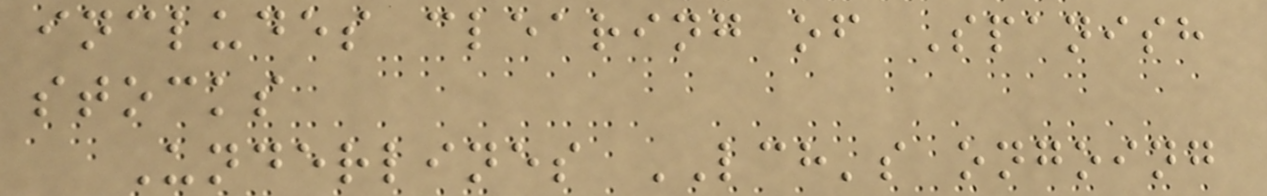includes clearing of Spanish
stocks
Underlines LCH's ongoing
